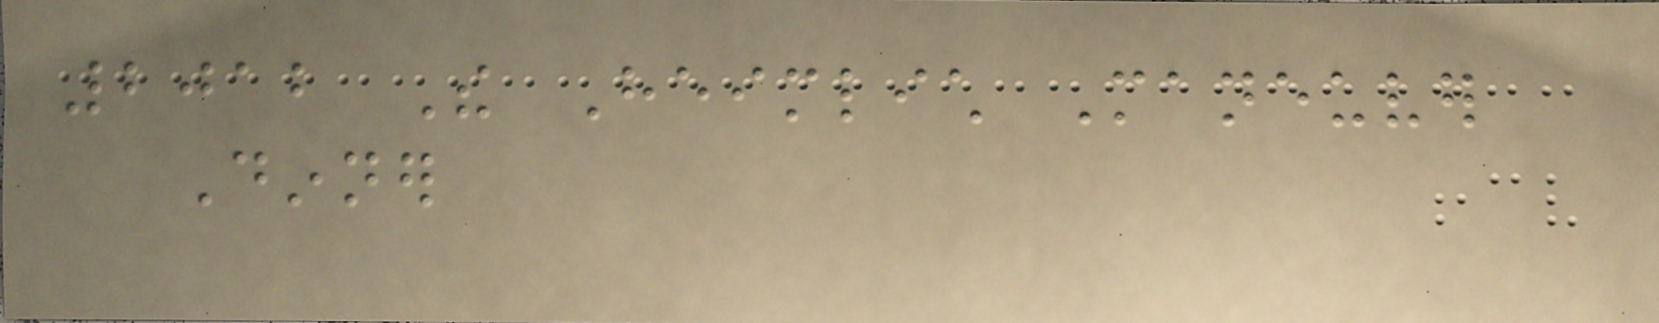2012 The Heimlich Maneuver
Dinner
